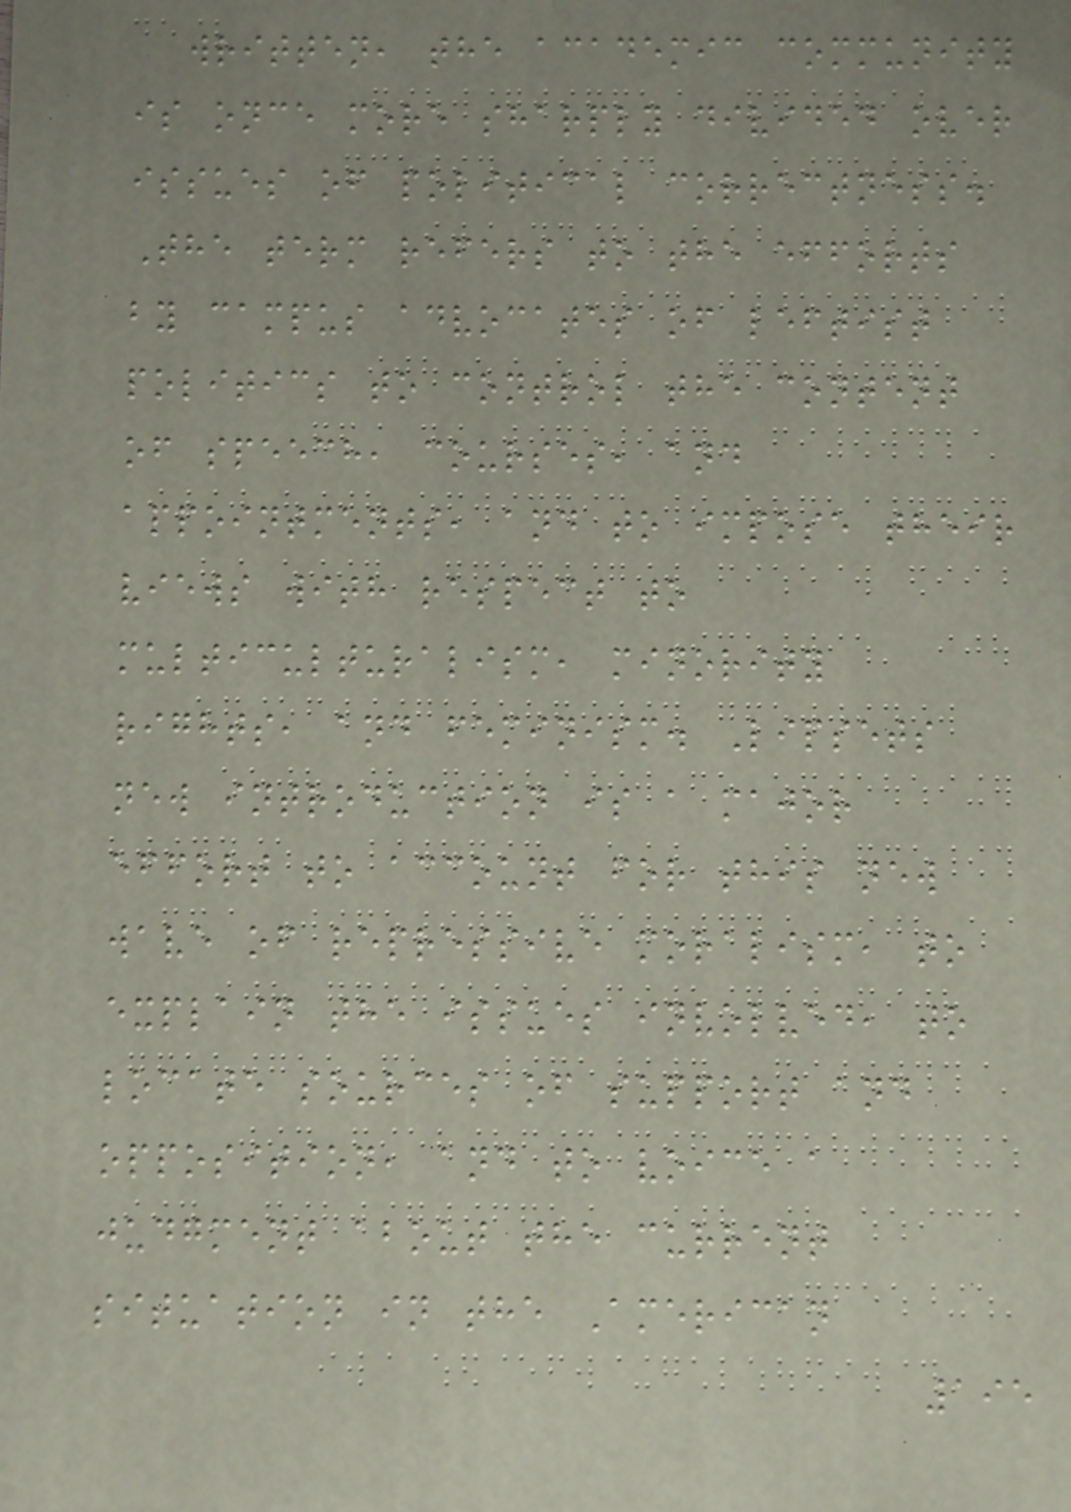written, the academic community
is once more sharply divided over
issues of political correctness.
The term refers to the efforts
by campus advocates of leftist
politics to control the content
of speech, courses, and
appointments, and to impose their
views with respect to
multiculturalism, minority
rights, and feminism. Lipsets
new introduction is a major
effort to account for this new
wave of repressive moralism, to
explain the issues involved, to
locate sources of support and
opposition, and to voice a
judgment about the current
situation in the American
195
